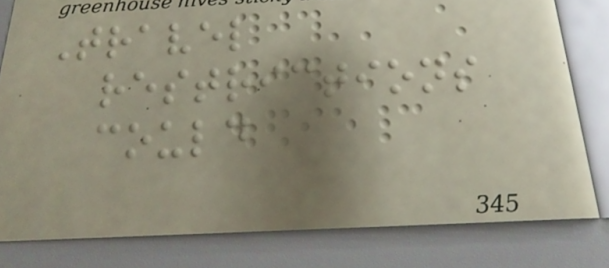Travel
restrictions
could
